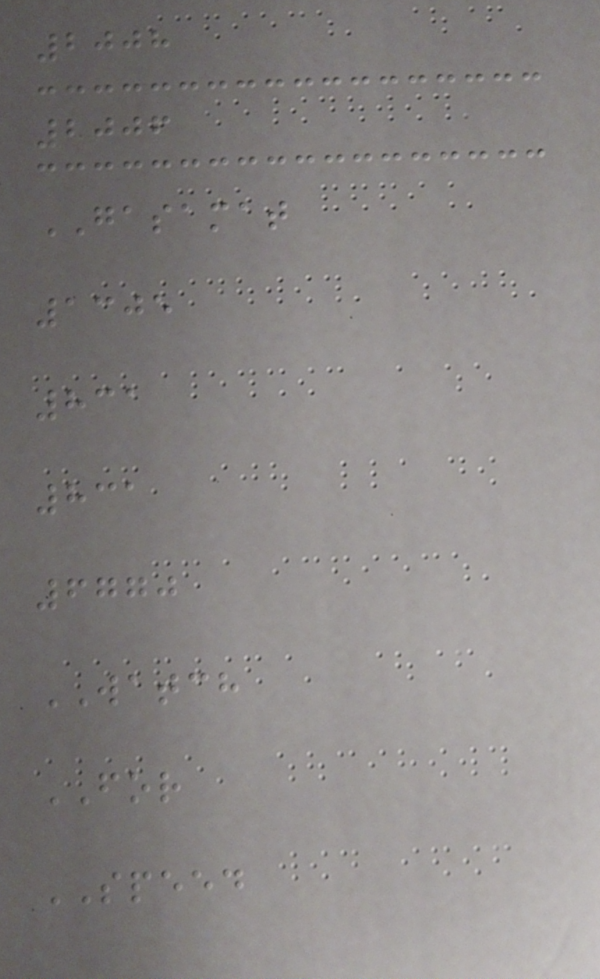2008
2006
GASAMAT
1305
831
831
6770
WATCH
FOR
SPEED
